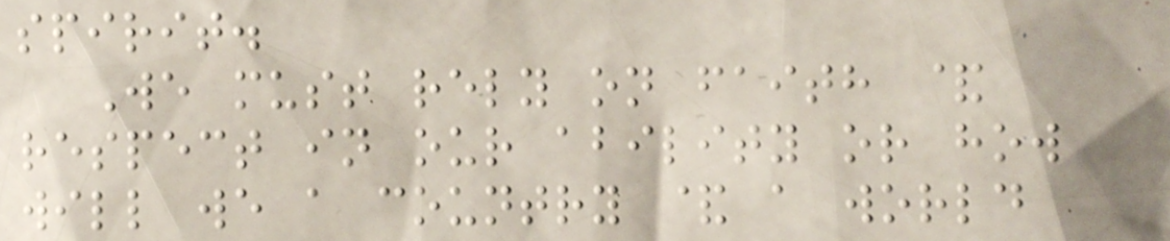spirit.
We must rely on faith &
respect in our ability or how
will we a country & a world
